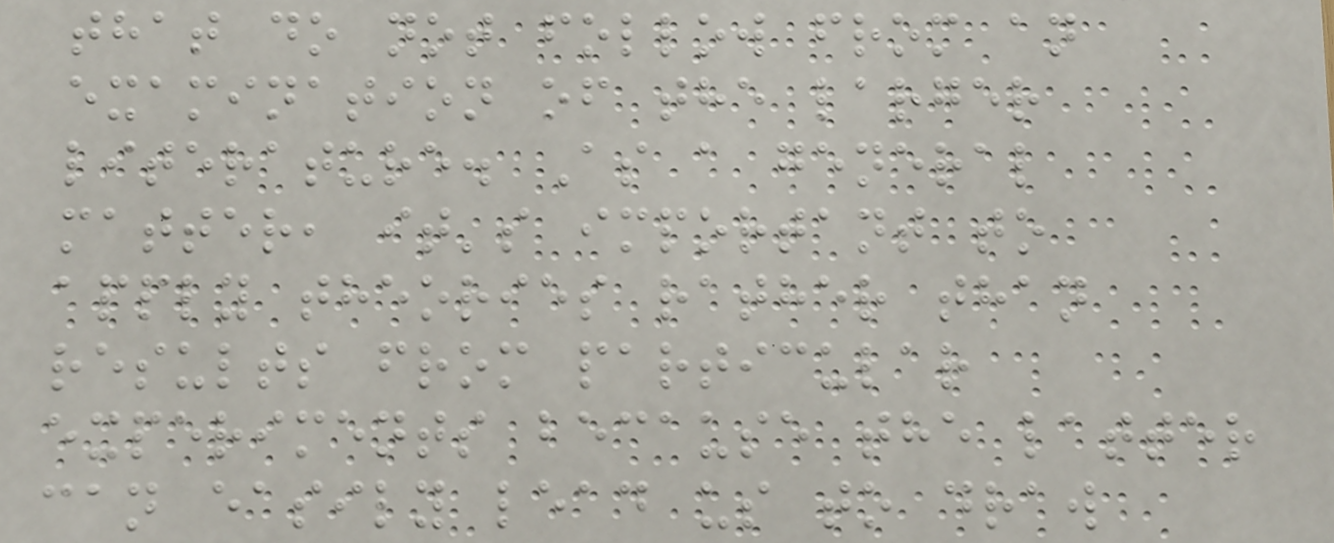that do not follow from an
examination of the larger
literature. As a general
matter, it's important to
apply theories rather than
results from particular
experiments because the latter
can easily lead us to draw
